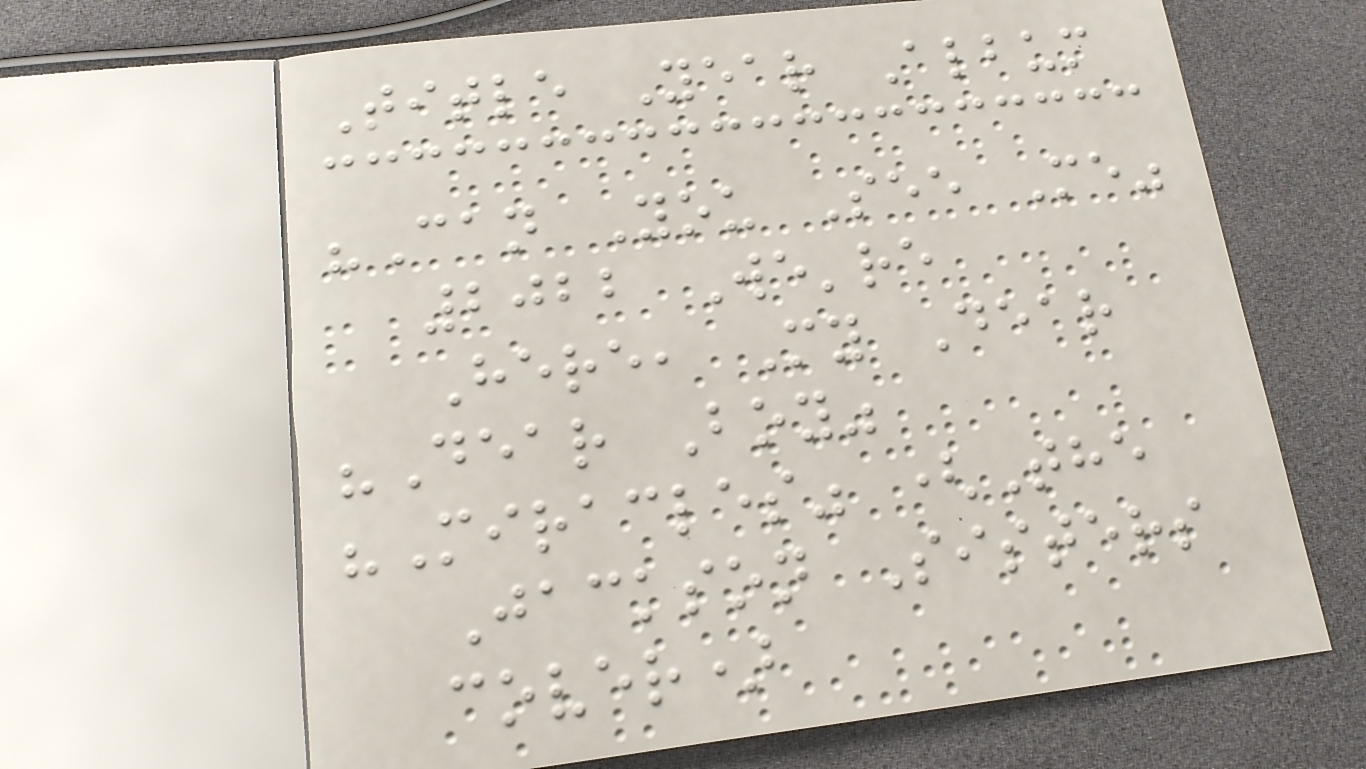Title Year Album
"Can You See Me"
2022 We're
Here, My Dear
"Dear Boy"
"Miracles" (The
Jackson Sisters
cover)
